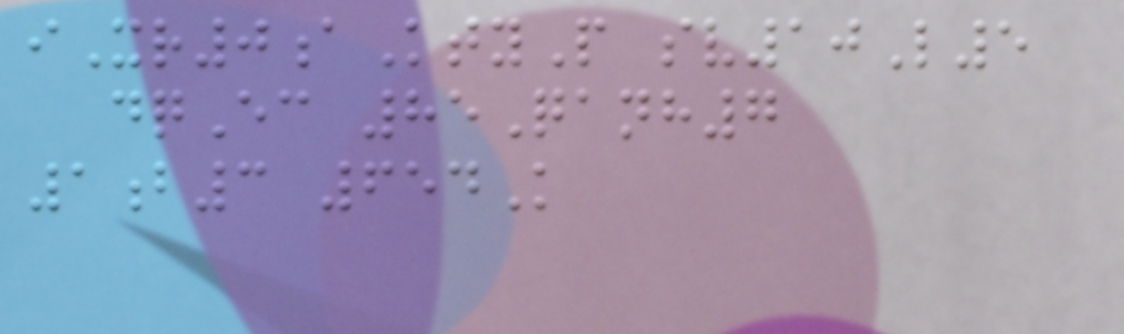iXr0aKtyP sv10L5
dqEc 85Qanh7
1b3 654K
